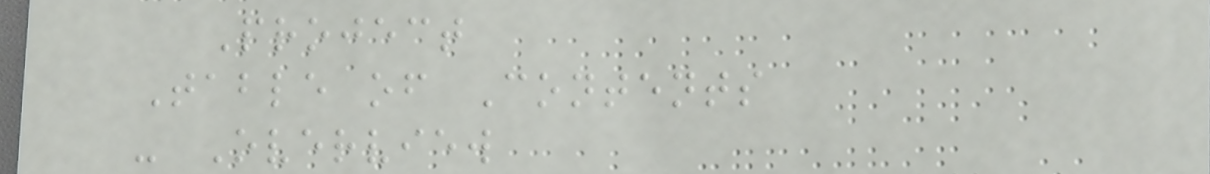Project
Table of Contents
- Overview
